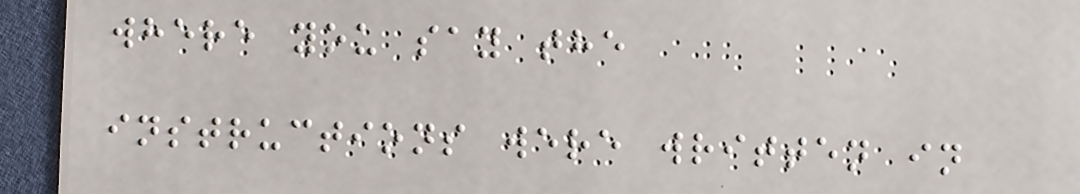where you say the
instructions were written in
